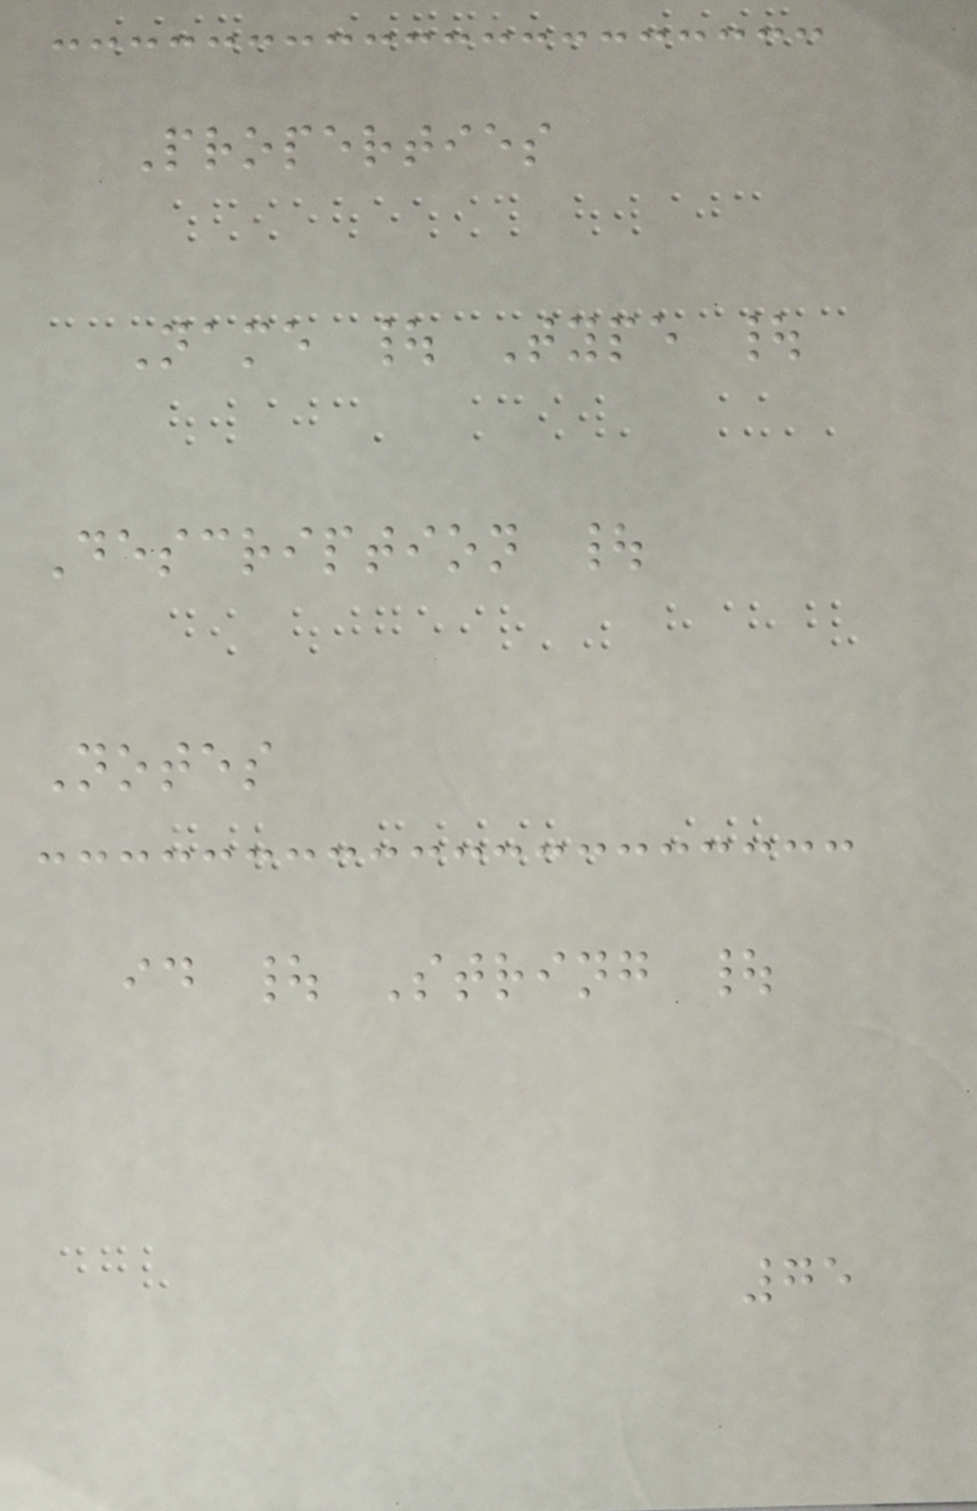Properties
Name | Type |
Description |
Notes
id | String |
75
